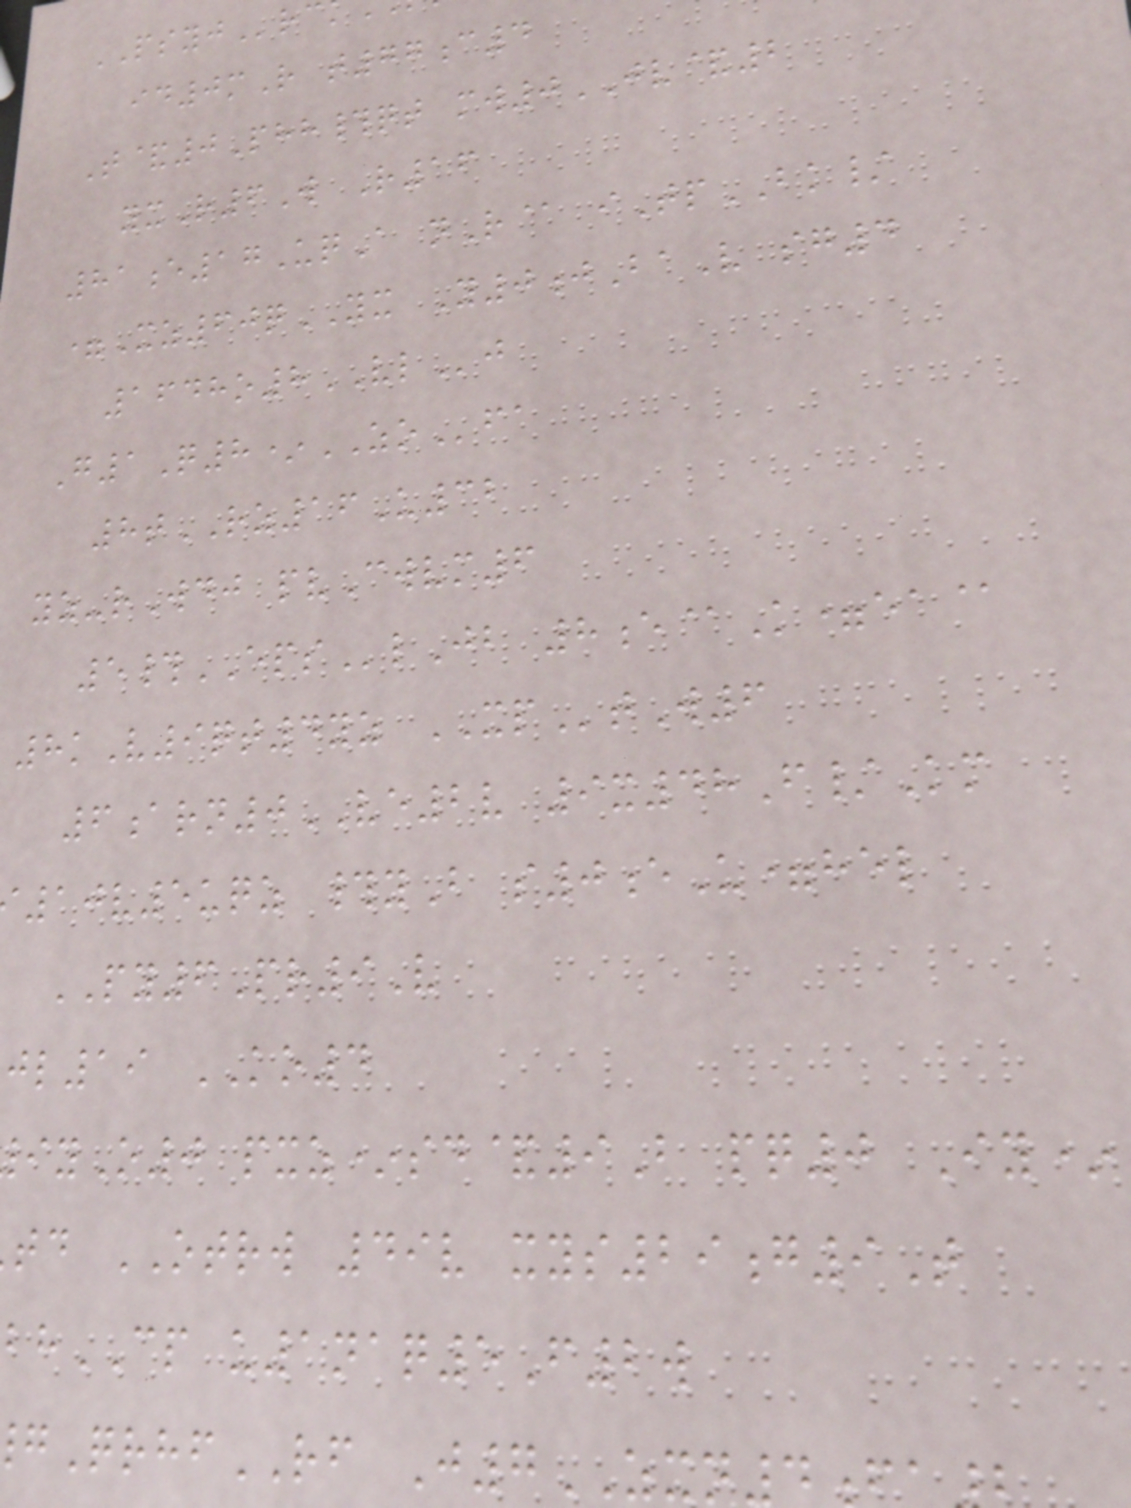PSYJrc
id0mR t77c4
T&0Phh#qt mw0JV&2
yxR6W R16
81e17UqA nR@ iTpBK/
=Xz60qYX Y0jBaV sg4
1648o8VLj
G1Q8*ZOfa
8tRZ16U32
yz-rWdj pvCwvm6
5#EPSlJb 8e@K=ea@
8kV9qt4yz XPtW6
6arn0VE2v 9x48F/Km
10v5uqz #yB s0eU=hel
PY6Pr9V
jl19 KO4
yO0 pxz*sd&9B pq0 Iy*
td OTRW 49v xys29g9T
bhCP u1naq5F2w
QrhfRF J7ZXN
